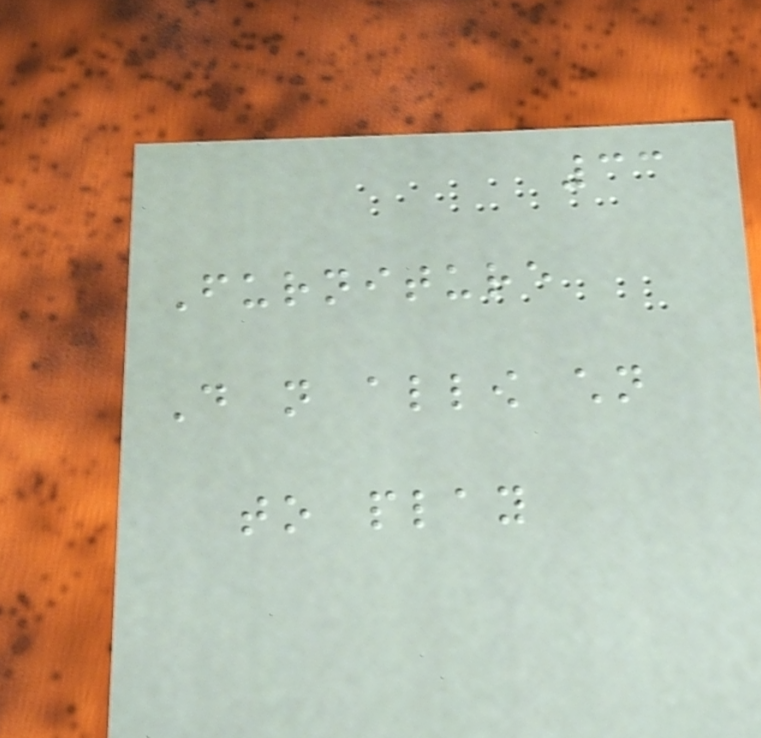33
Furniture
Do not allow children
to play
